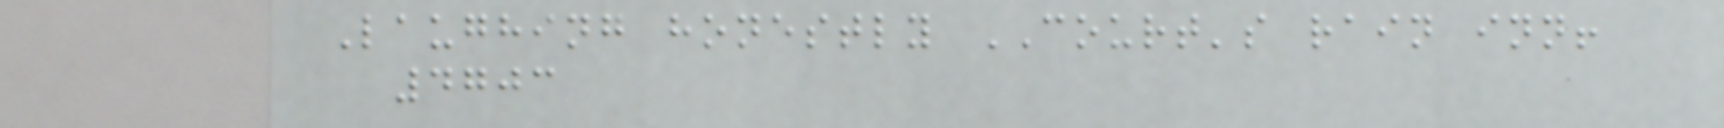Laughing honestly COURT's rain inn!
4703
